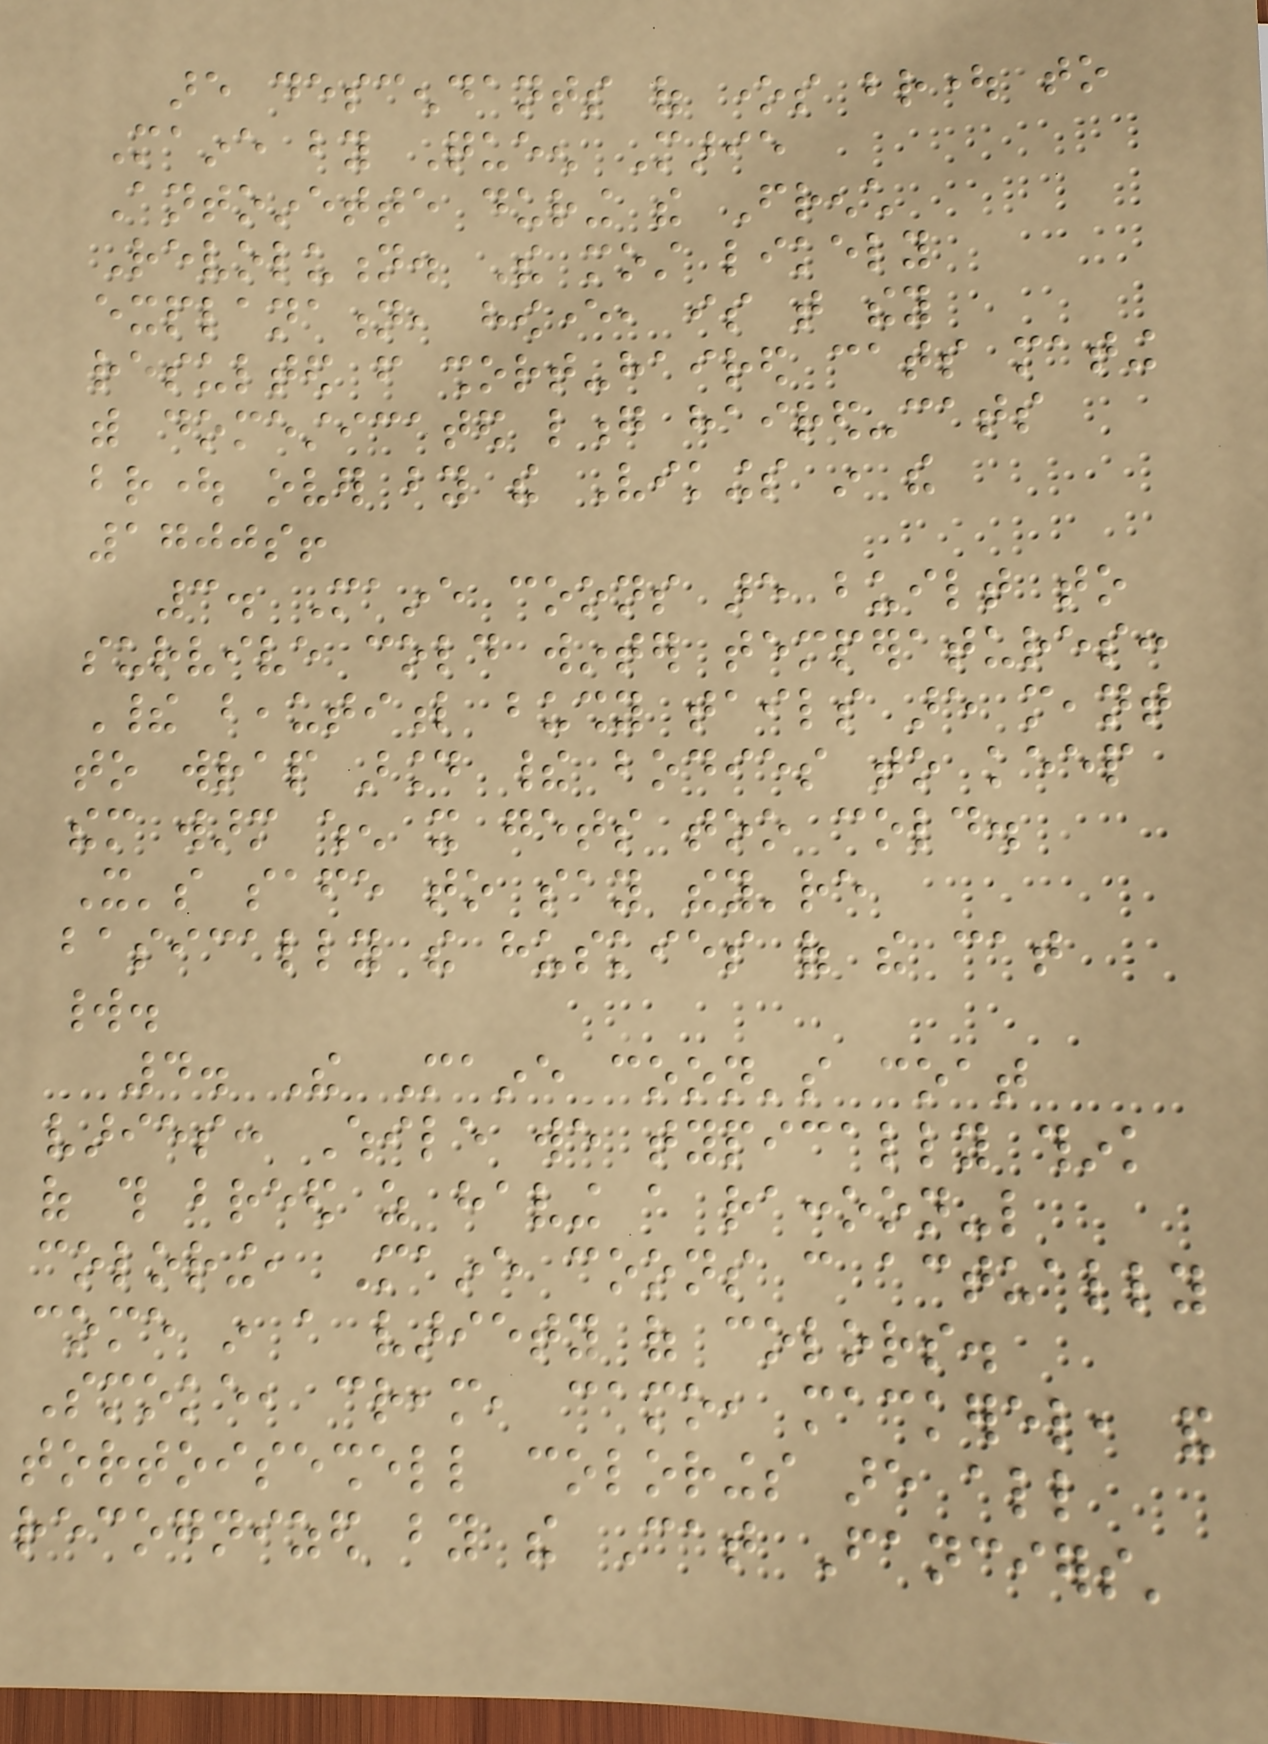are descendants of ones brought to
Maine by Queen Marie
Antoinette during the French
Revolution. The most likely
explanation, however, is that they
resulted from short-haired cats mating
with domesticated long haired-cats
brought over by the Vikings in the
1700s!
3. Maine coons are built to
survive cold winter temperatures:
Their beautiful bushy tails are meant
to wrap around their bodies to keep
them warm when it gets too cold.
It's safe to say they're
basically the huskies of the cat
world.
4. The Maine coon's coat
varies: While we typically think
of this breed as having a raccoon-like
coloring, Maine coons can actually
come in a variety of colors.
Smoke, cream, camo, mackerel, and
tortoiseshell colorings are all
recognized by the Cat Fanciers'
